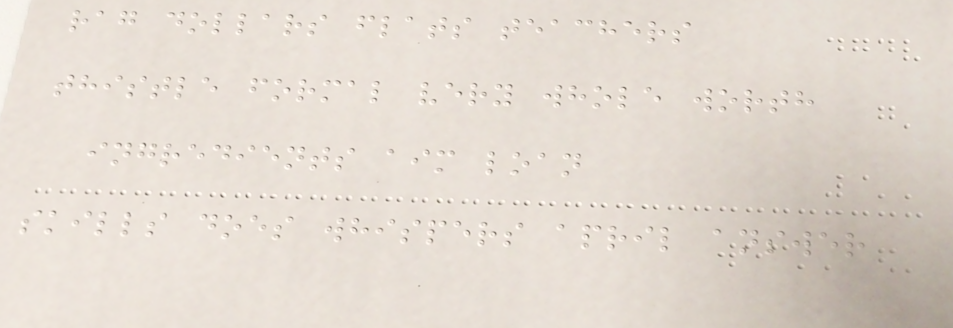rag dollars flats teachers
thistle formal very whole worth
ingredients aim loan
skills does whispers april answer
